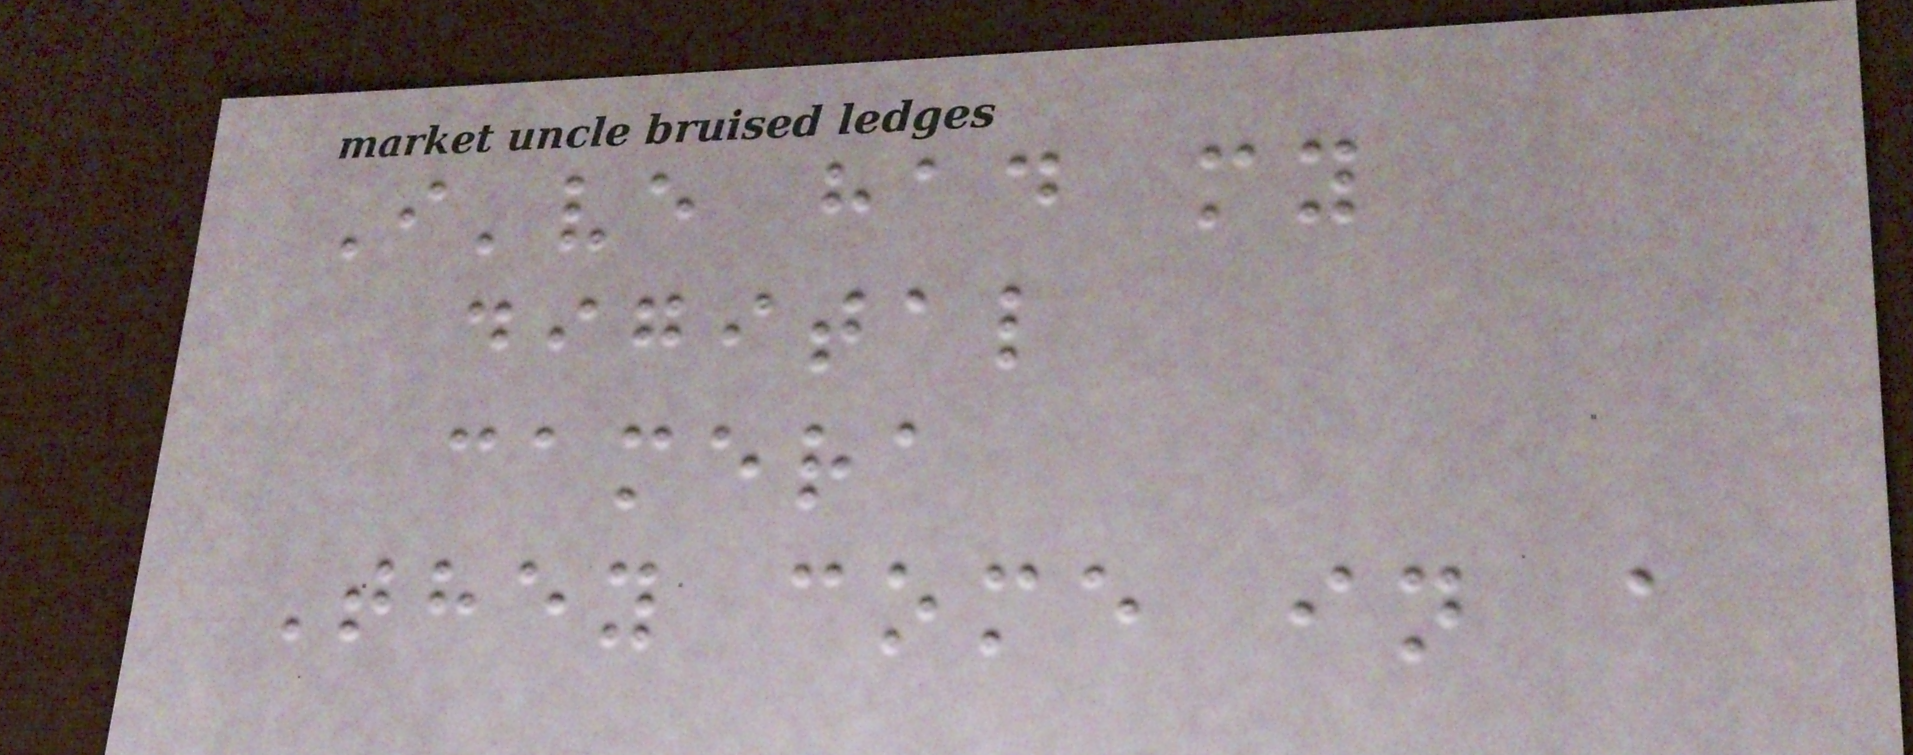I've had my
digital
camera
They come in a
